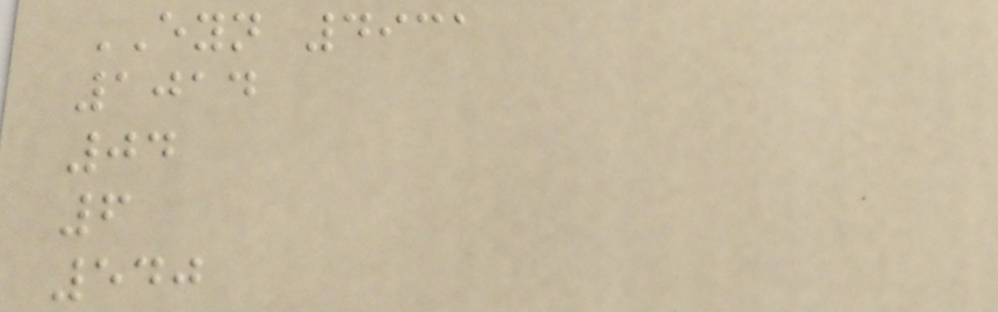EYN 4931
1014
04
6
540
